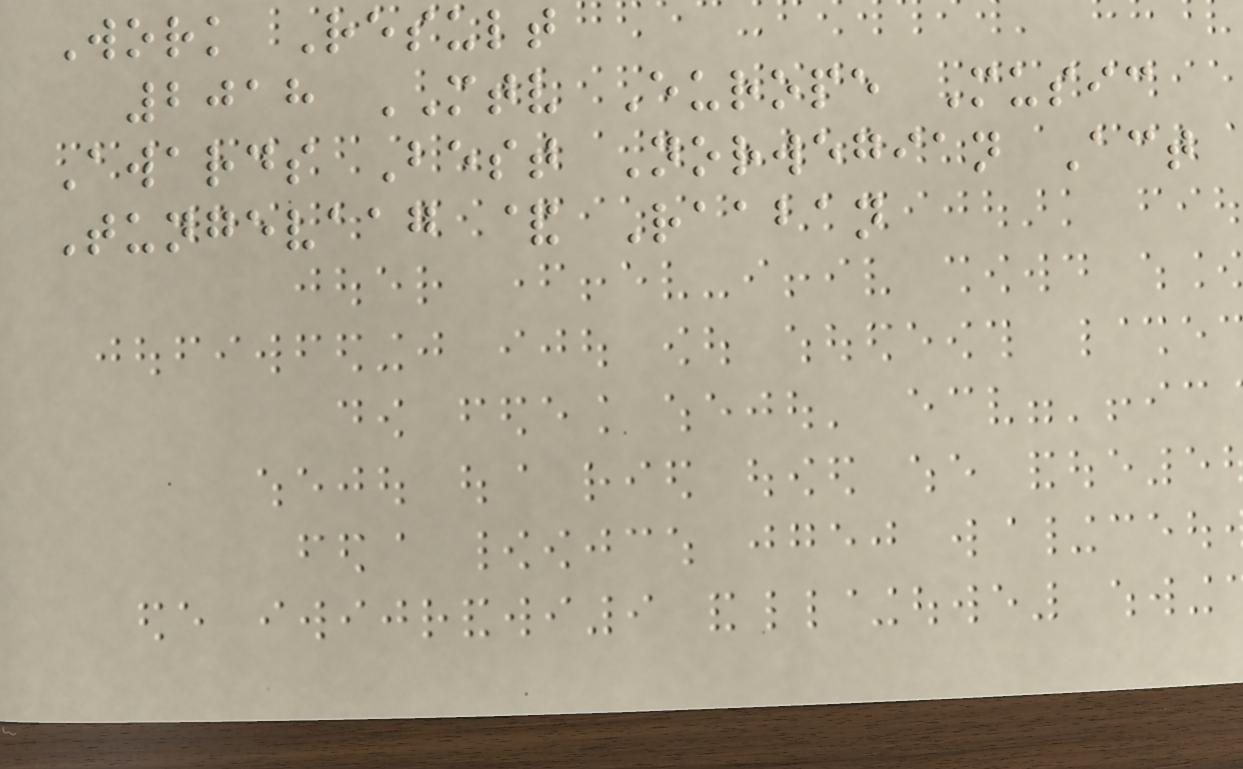Work Result
2018 MTV Europe Music
Awards Best Norwegian Act
Tungevaag & Raaban
